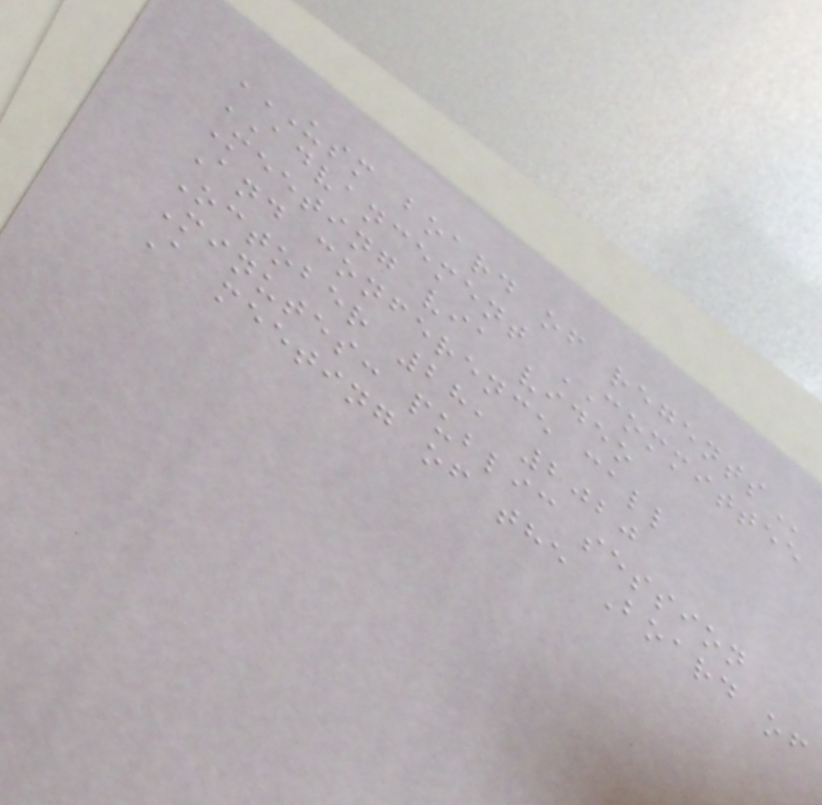USM BOARD OF REGENTS
ADVANCEMENT COMMITTEE
Meeting via video
And conference call
October 28, 2020
Minutes: public session
A meeting of the Board of
